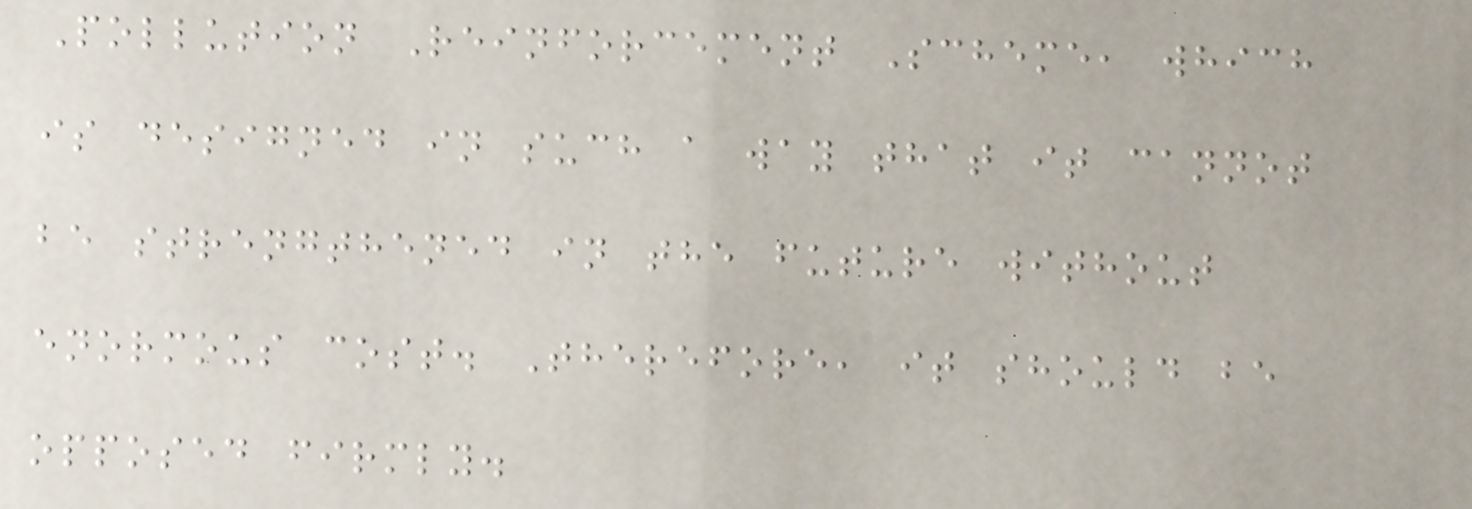Pollution Reinforcement Scheme, which
is designed in such a way that it cannot
be strengthened in the future without
enormous cost. Therefore, it should be
opposed firmly.
